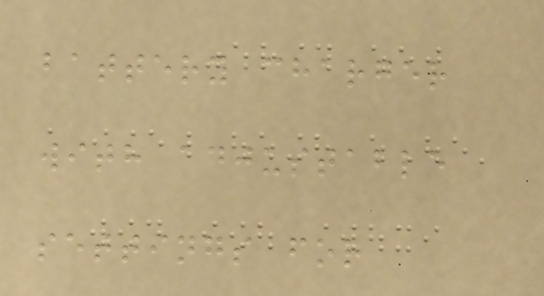battery charger
with adjustable
settings for
